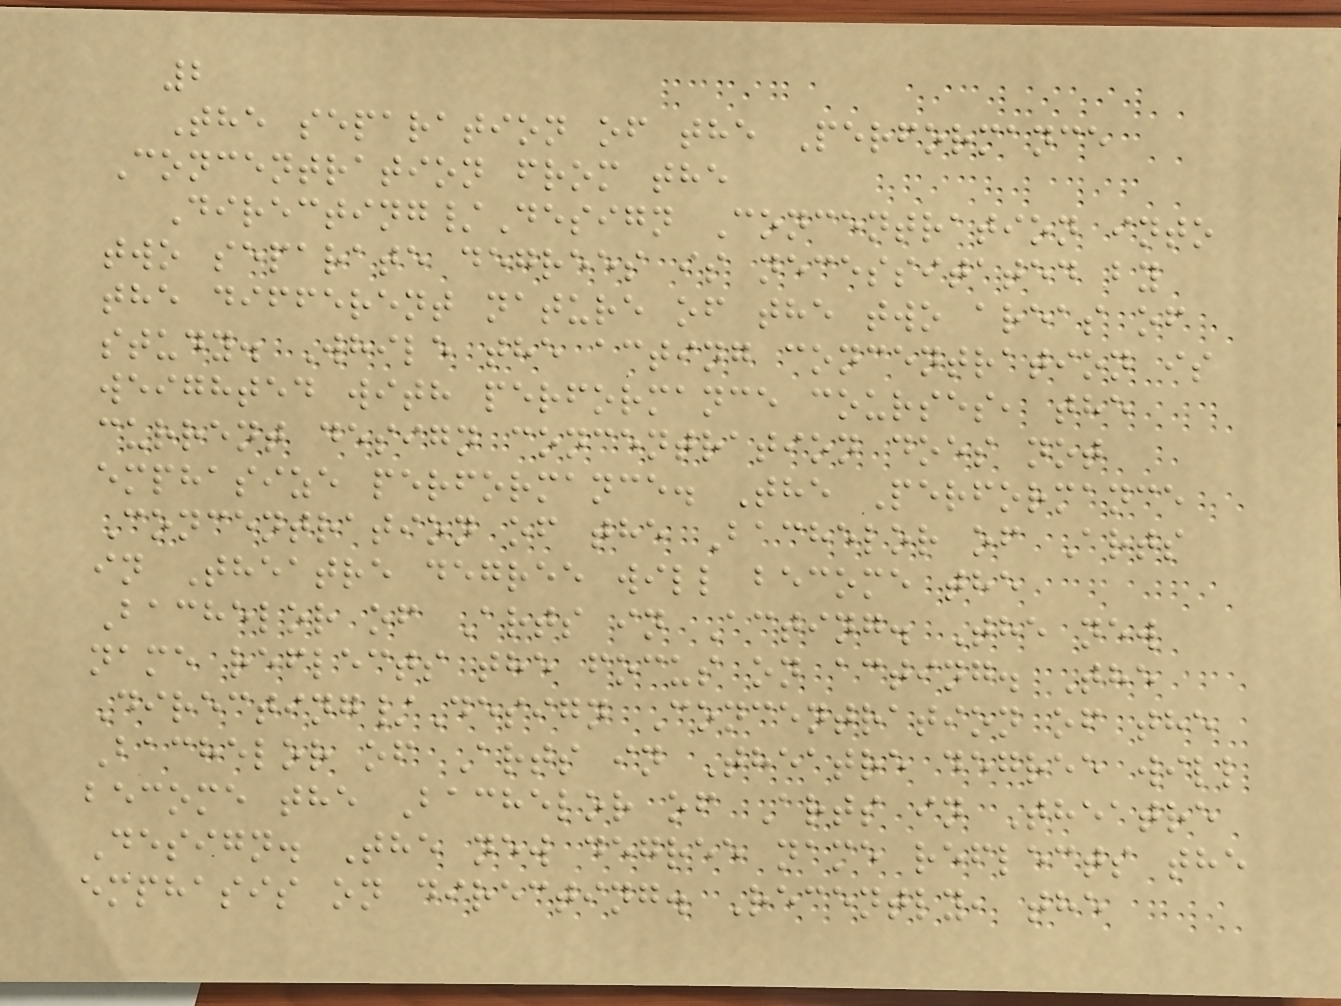2
The separation of the Performance
Concentration from the
Directing/Design Concentration into
two separate degrees is necessitated by
the different nature of the two areas of
study. While the acting concentration is
weighted with performance courses, the
current design concentration does not
emphasize performance. The Performance
Concentration of the Bachelor of Arts
in Theatre degree will become the
Bachelor of Arts in Acting. The new
name reflects the focus on acting. The
Directing/Design Concentration of the
Bachelor of Arts in Theatre degree will
become the Bachelor of Arts in Theatre
Design. The new degree name reflects the
emphasis on directing. Recently, the
